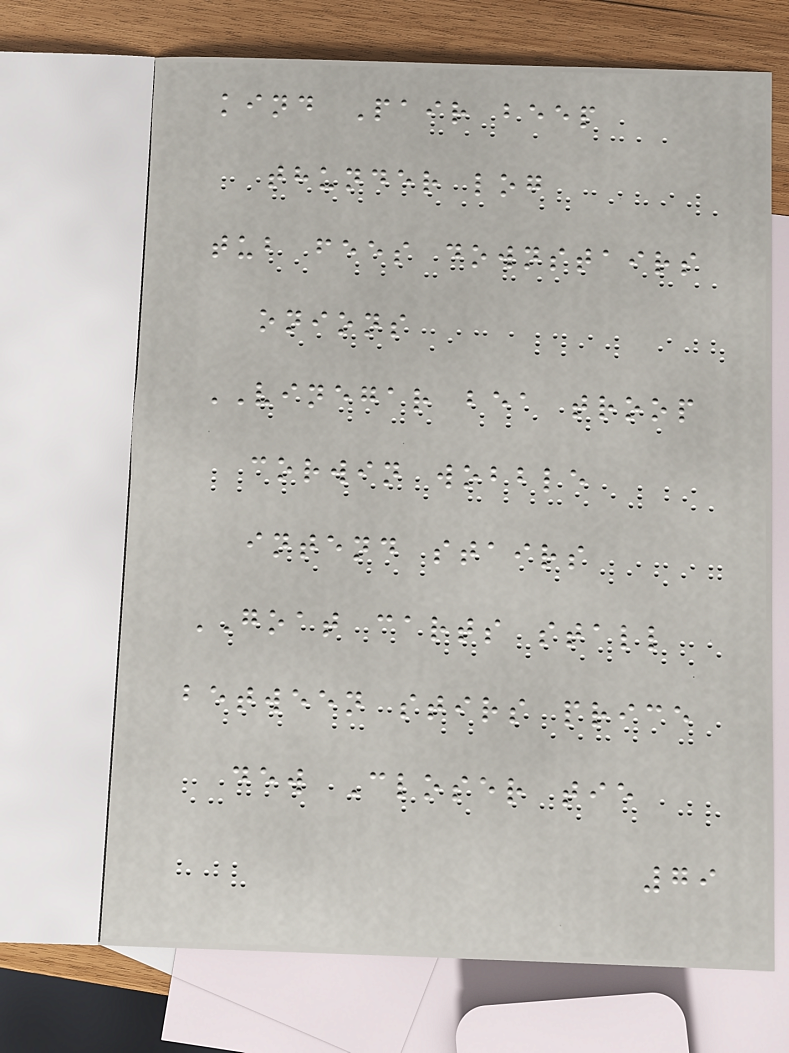kind Pair beep
thunder log
tub fees downstairs
onions
VINEGAR bea troop
corwin wobble
intend stairs
GOAT carts stall
between stirs price
dew Closer tie
79
